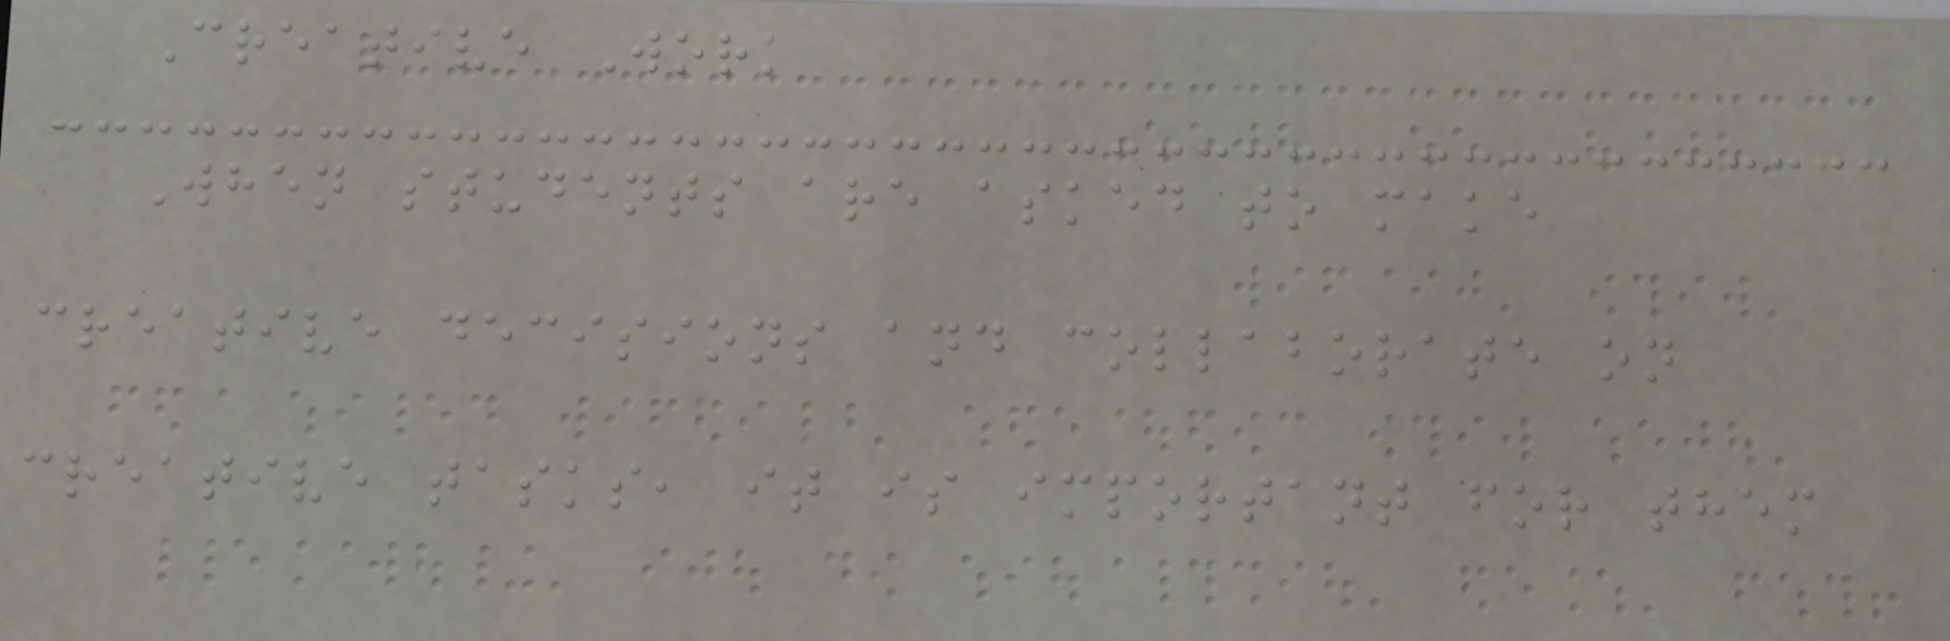Creative Work
When students are asked to make
creative decisions and collaborate on
creative tasks, it is important for them
